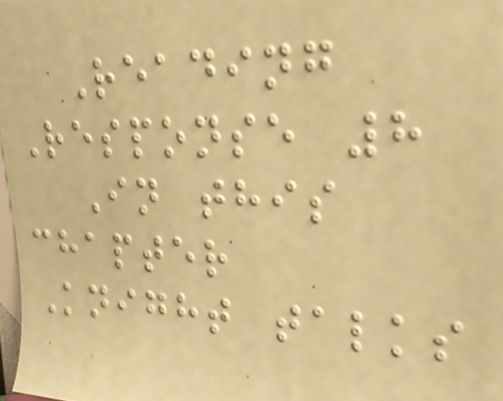Reading
Response 8
In this
chapter
Knight talks
